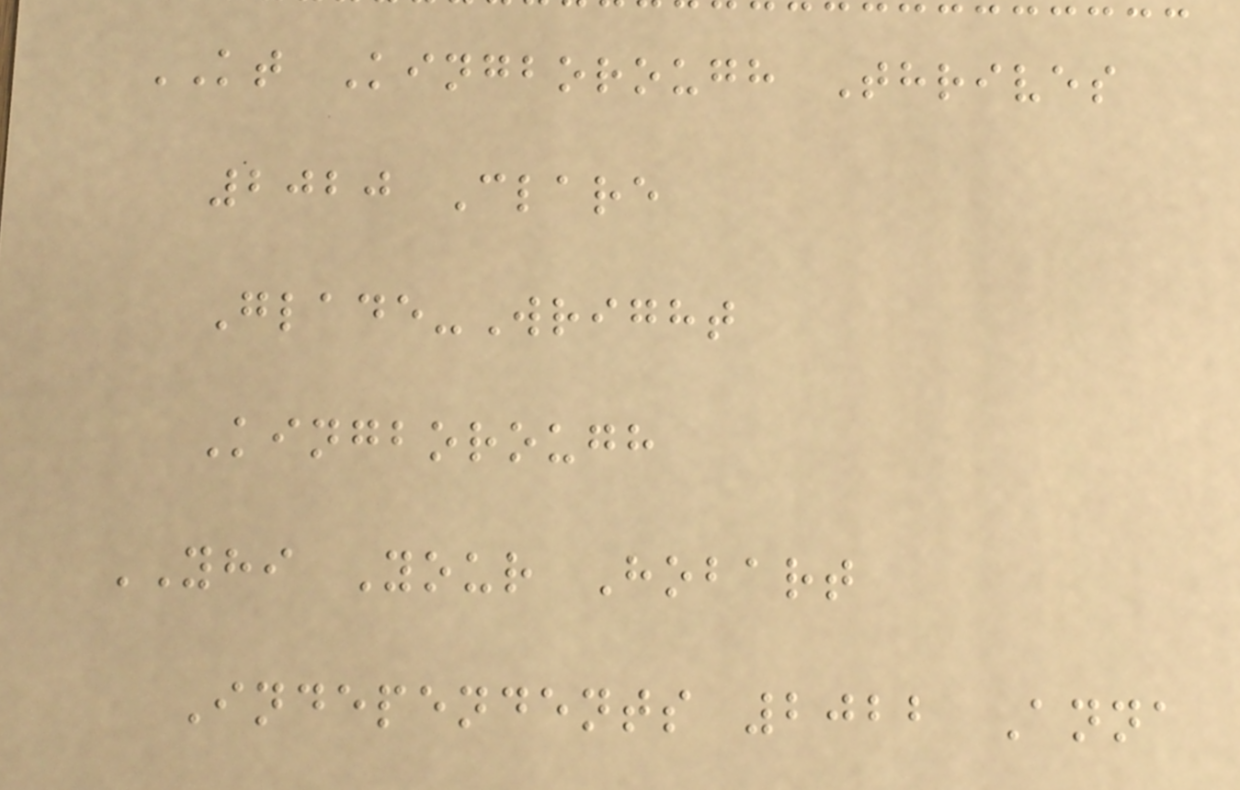KT Kingborough Thrives
2020 Clare
Glade-Wright
Kingborough
YHI Your Hobart
Independents 2022 Anna
